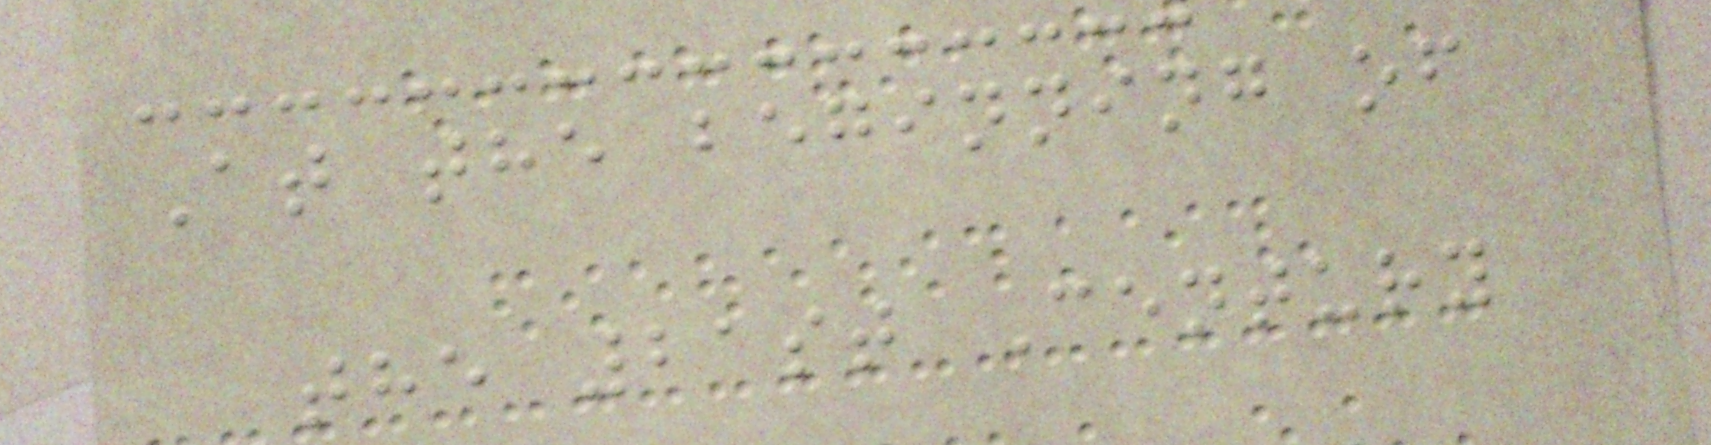At the beginning of
the 21st Century
